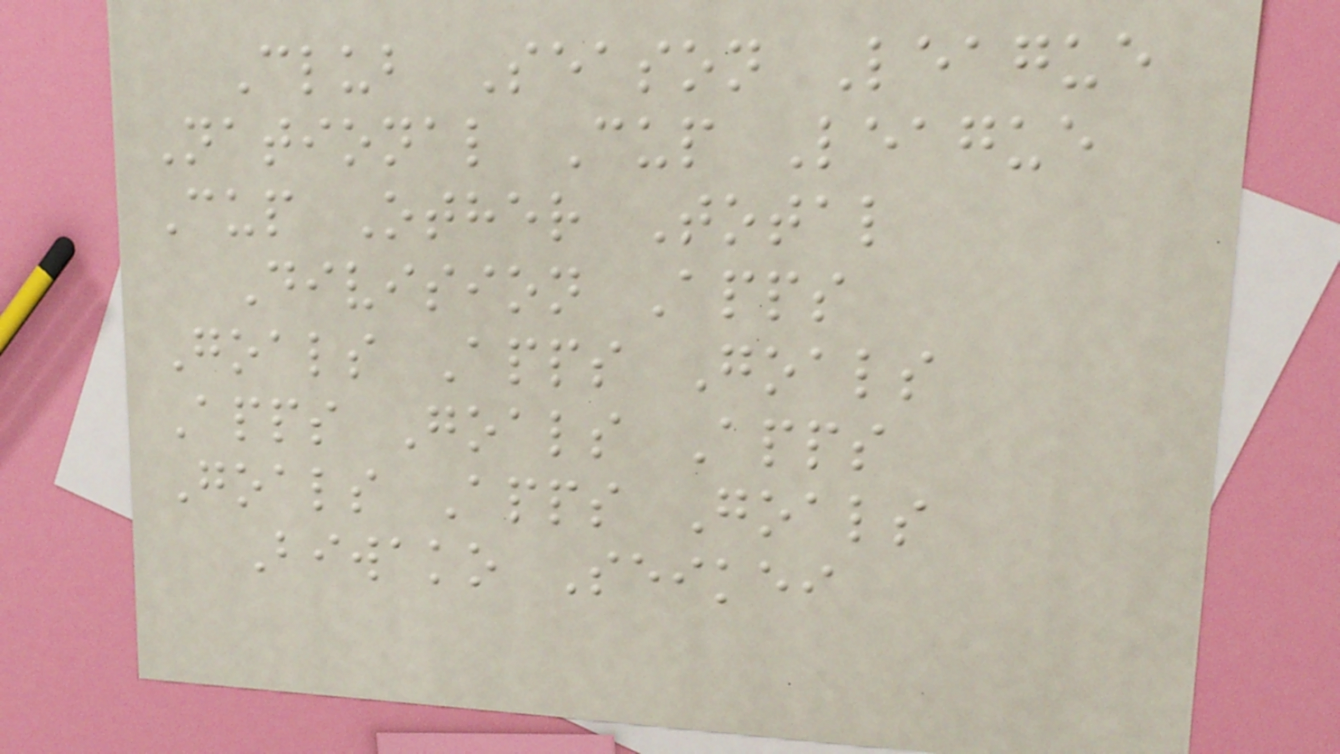Club Season League
National Cup League
Cup Other Total
Division Apps
Goals Apps Goals
Apps Goals Apps
Goals Apps Goals
Biwako Seikei
